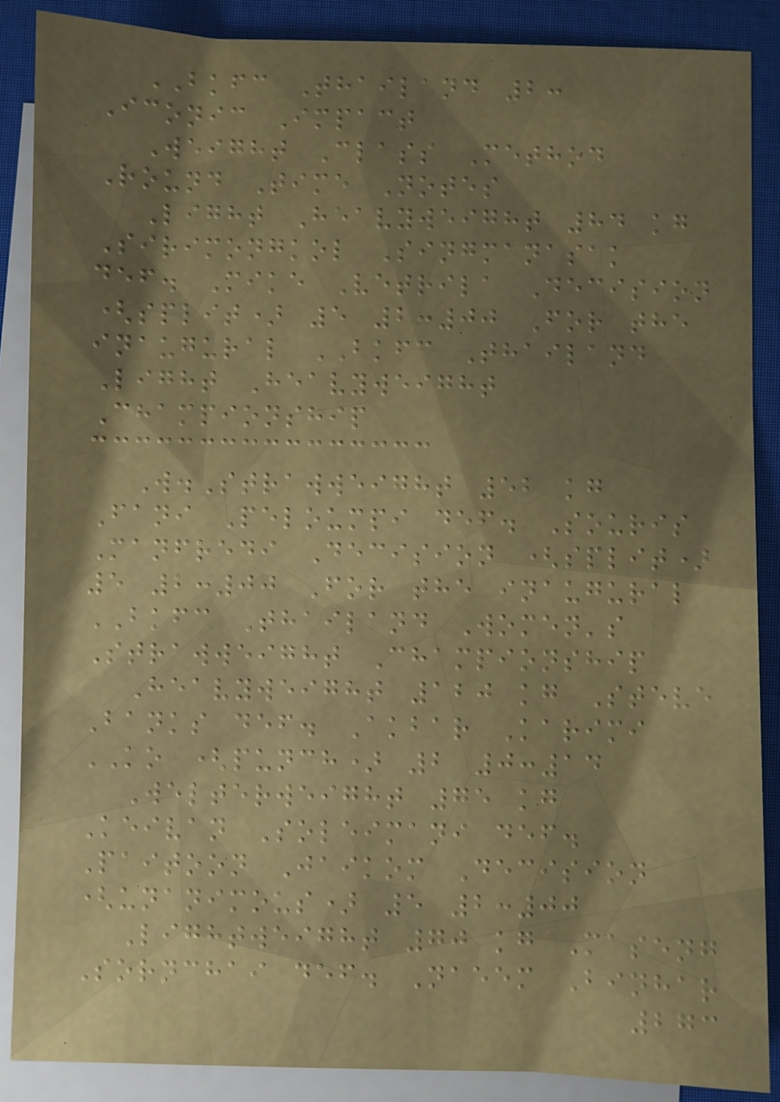BKFC Thailand 2:
Iconic Impact
Weight Class Method
Round Time Notes
Light Heavyweight 84 kg
Sirimongkol Singmanasak
def. Mike Vetrila Decision
(split) 5 2:00 For the
inaugural BKFC Thailand
Light Heavyweight
Championship
W.Strawweight 52 kg
Fani Peloumpi def. Souris
Manfredi Decision (split)
5 2:00 For the inaugural
BKFC Thailand Women's
Strawweight Championship
Heavyweight 120 kg Steve
Banks def. Akbar Karimi
KO (punch) 2 0:14
Welterweight 75 kg
Keivan Soleimani def.
Paitoon Jaikom Decision
(unanimous) 5 2:00
Lightweight 70 kg Maseng
Sornchai def. Naeem Binhar
273
